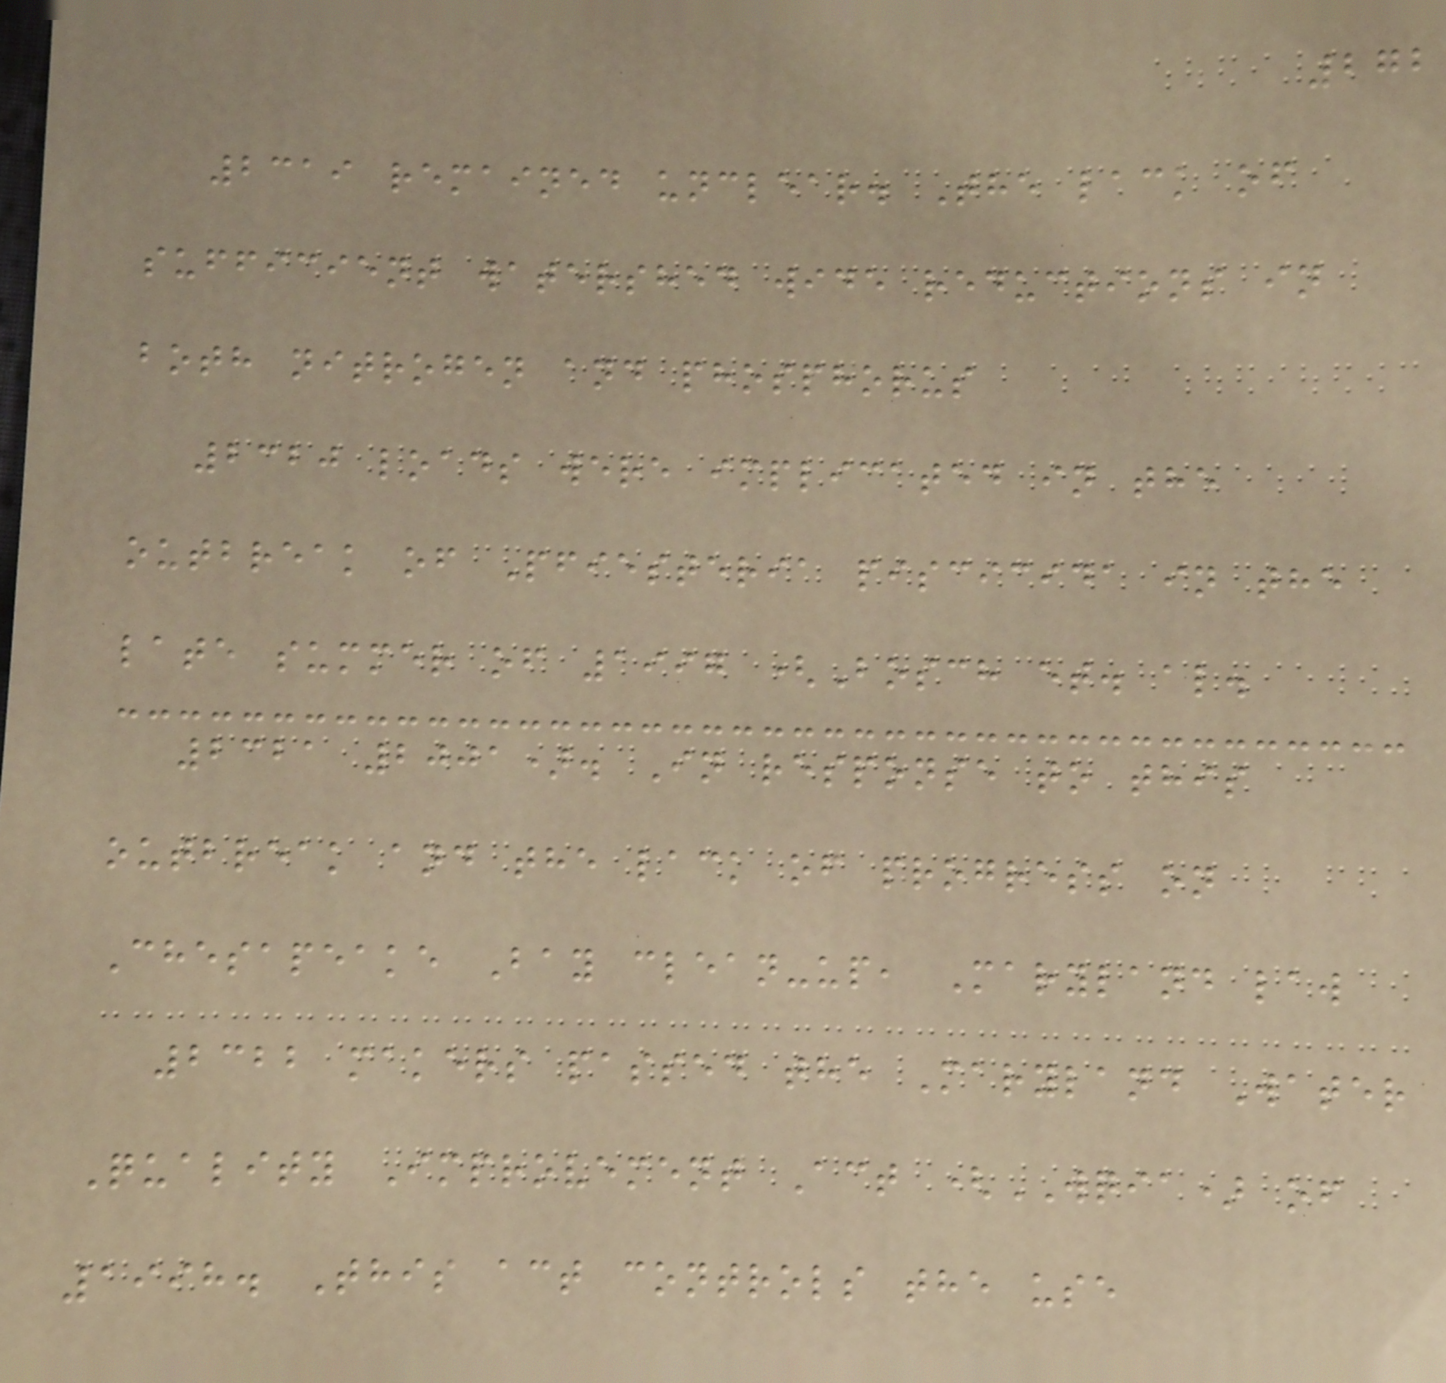272
2319 remained unclear. The lack of
sufficient watershed wide reductions in
both nitrogen and phosphorus
2320 loads were implicated in the
outbreak of Pfiesteria piscicida in the
late summer of 1997 (Bosch et. al.
2321 2001). In response to this
outbreak and the lack of progress on
Chesapeake Bay clean-up, Maryland law
2322 makers passed the Maryland Water
Quality Improvement Act (WQIA) of
1998. This act controls the use
